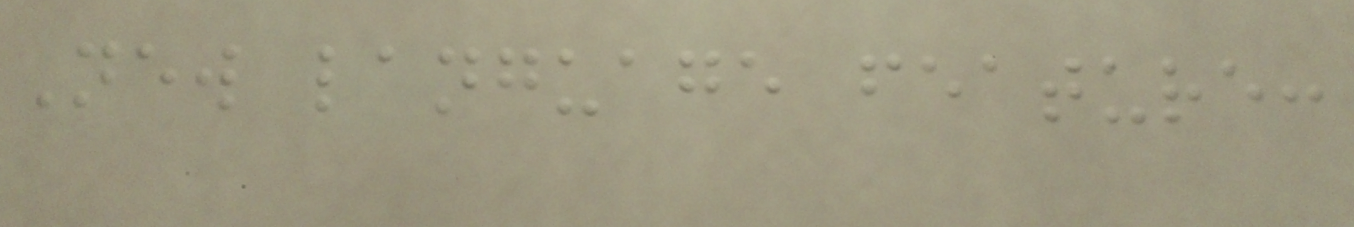New language feature:
